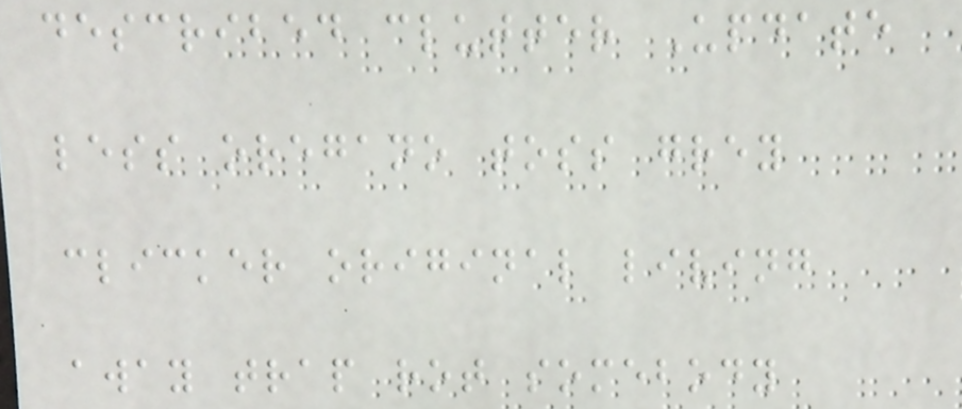described clutter Update
less oregano toss grey
clicker original living
away trap rot somebody
